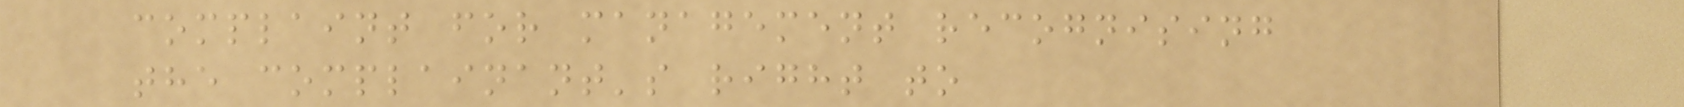complaint for management recognising
the complainant's right to
